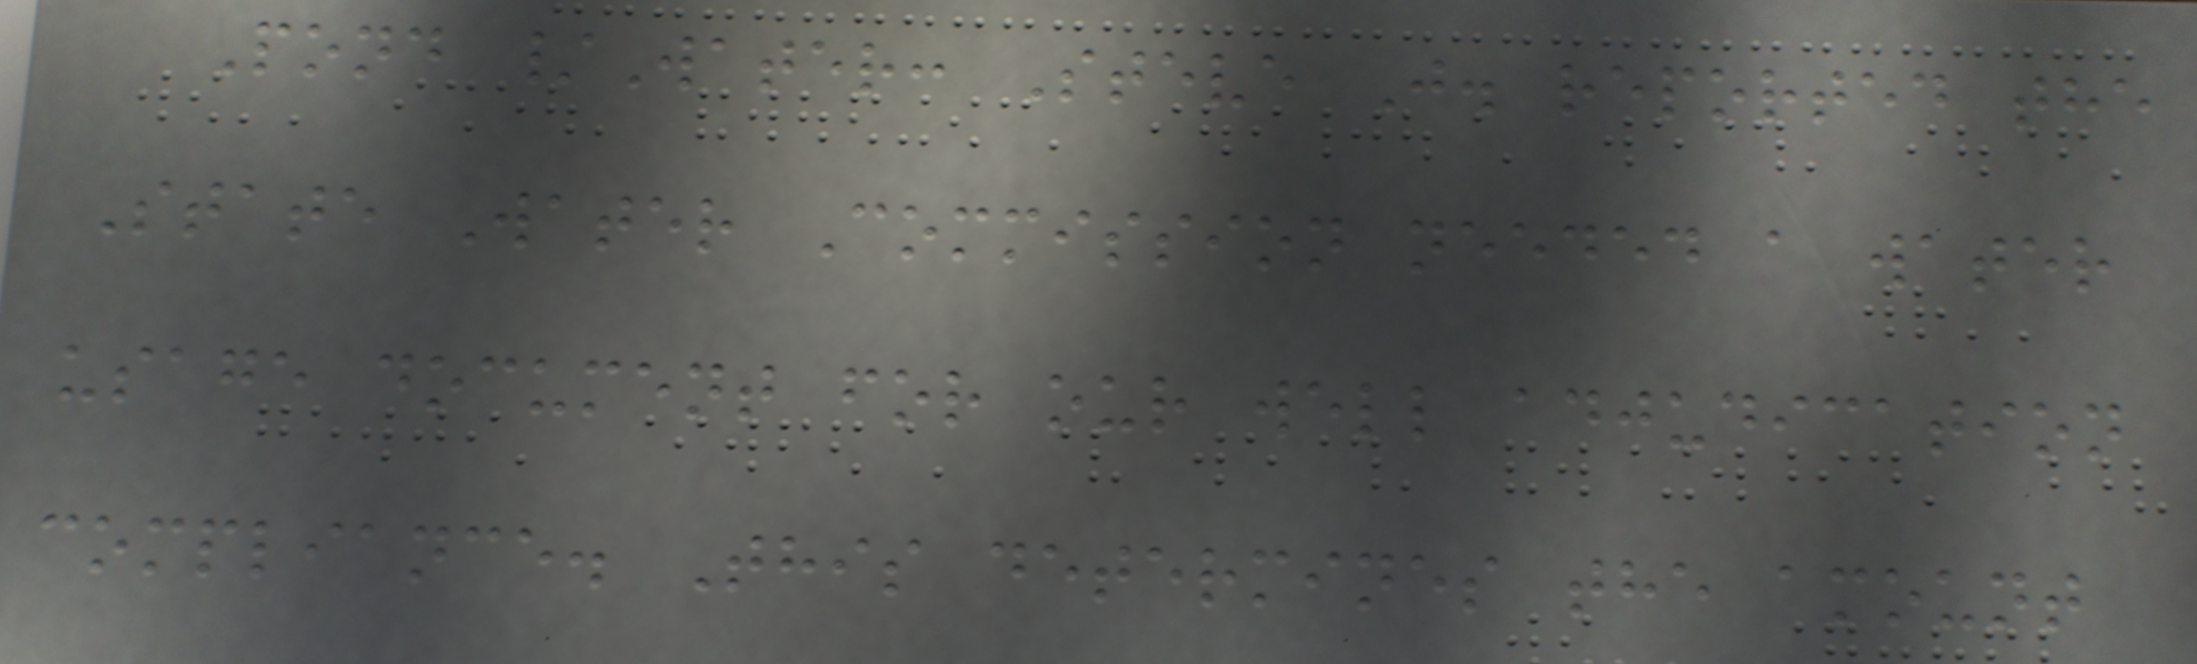Pond /Water: Steve J. reported the
State Water Commission needed a water
usage document for our well adjudication
compliance. This determines the amount
